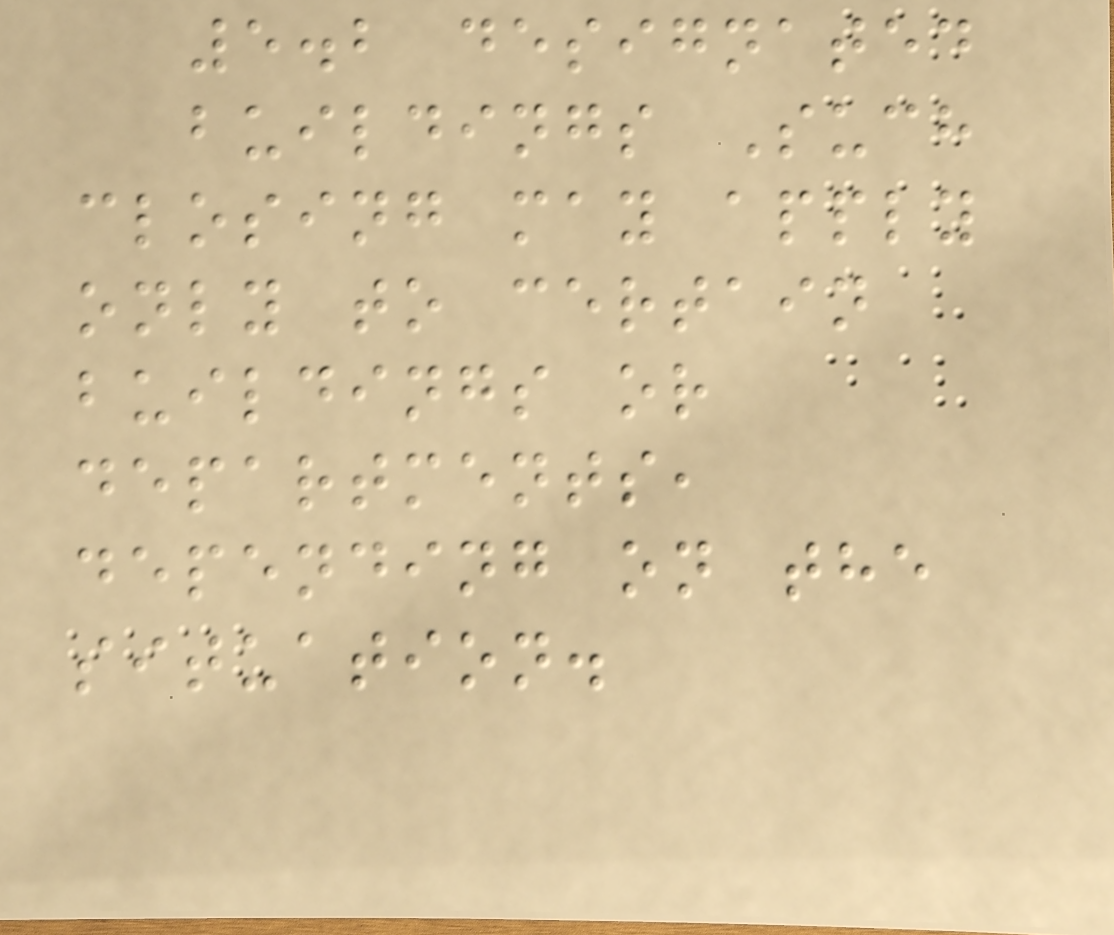5.2 designated
buildings Such
closing may apply
only to certain
buildings or
departments,
depending on the
situation.
